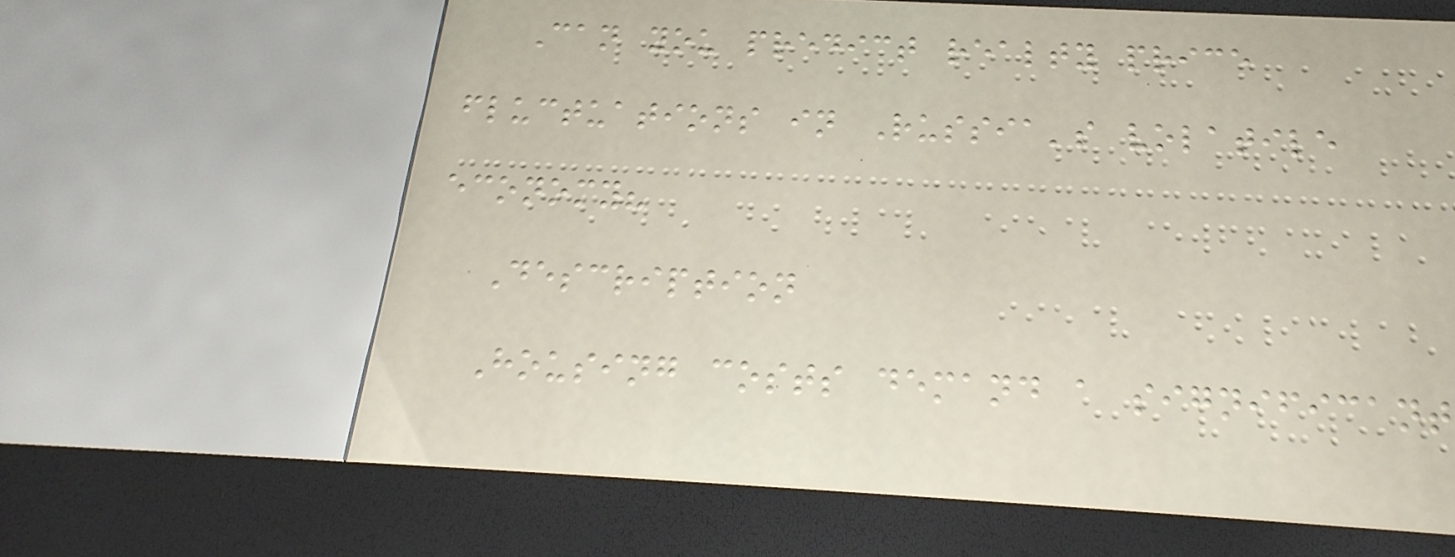Can you predict realty price
fluctuations in Russia's volatile
economy?
Description
Housing costs demand a significant
